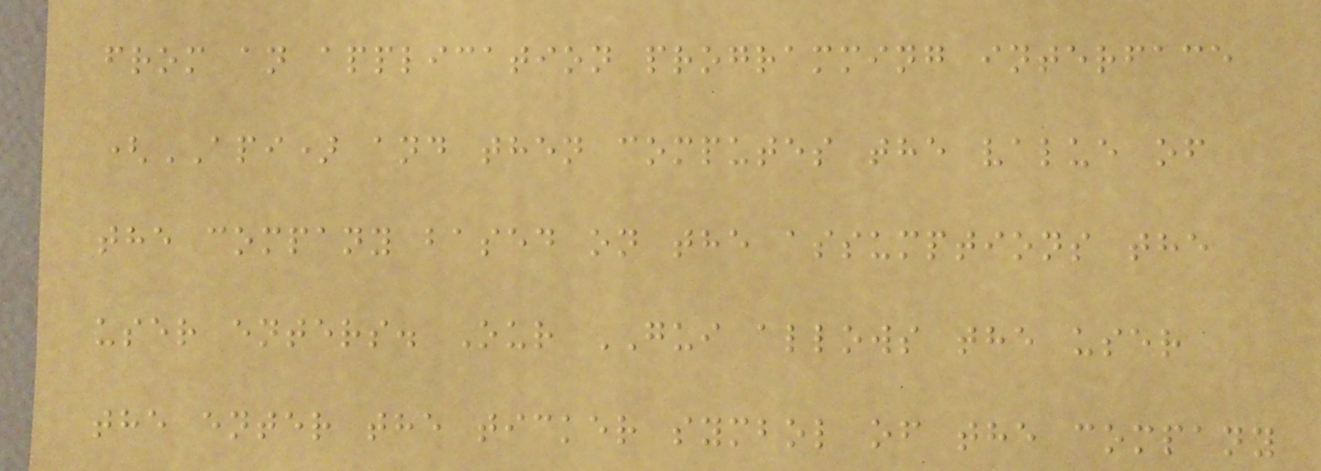from an application programming interface
(API) and then computes the value of
the company based on the assumptions the
user enters. Our GUI allows the user
the enter the ticker symbol of the company
